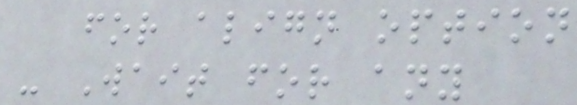for align option
- Wait for any
